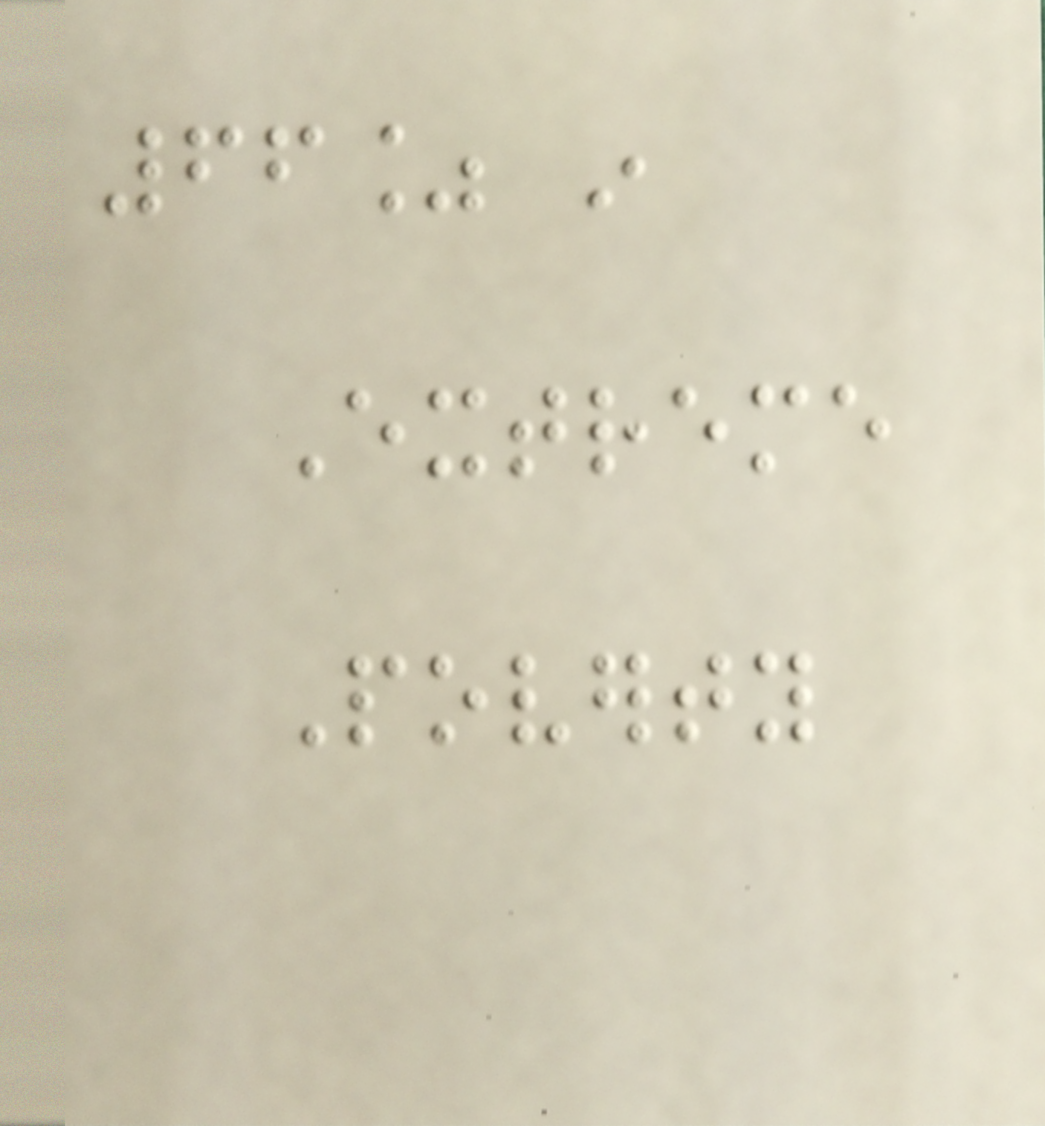66% in
Extreme
Poverty
